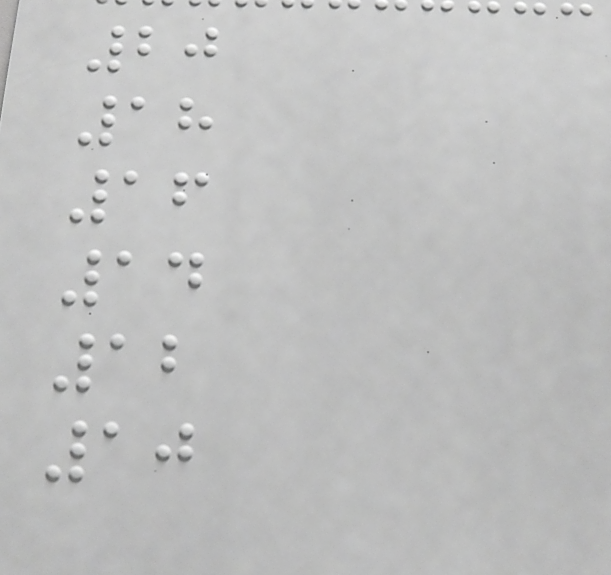20
18
16
14
12
10
